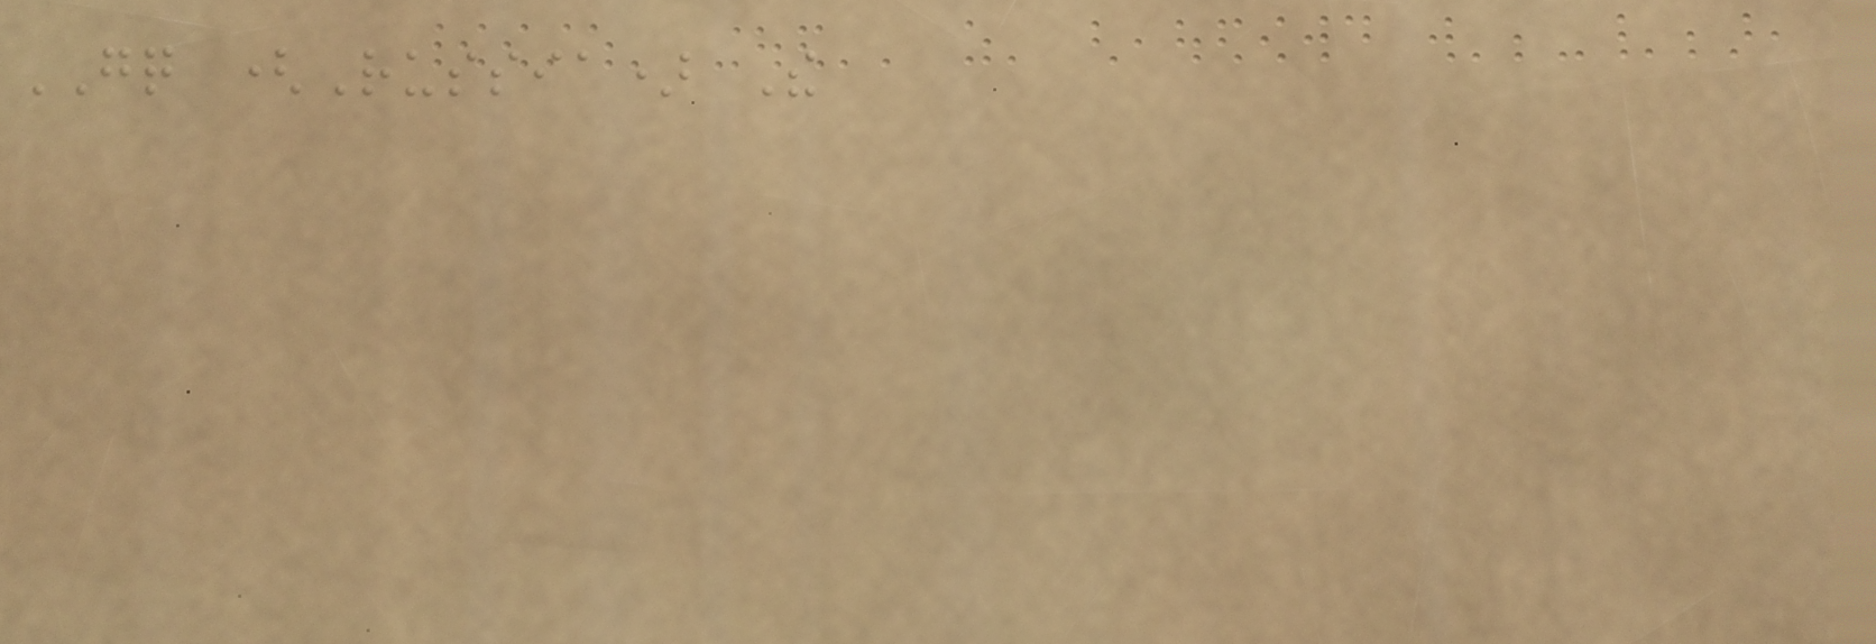GQ (Russia) The
